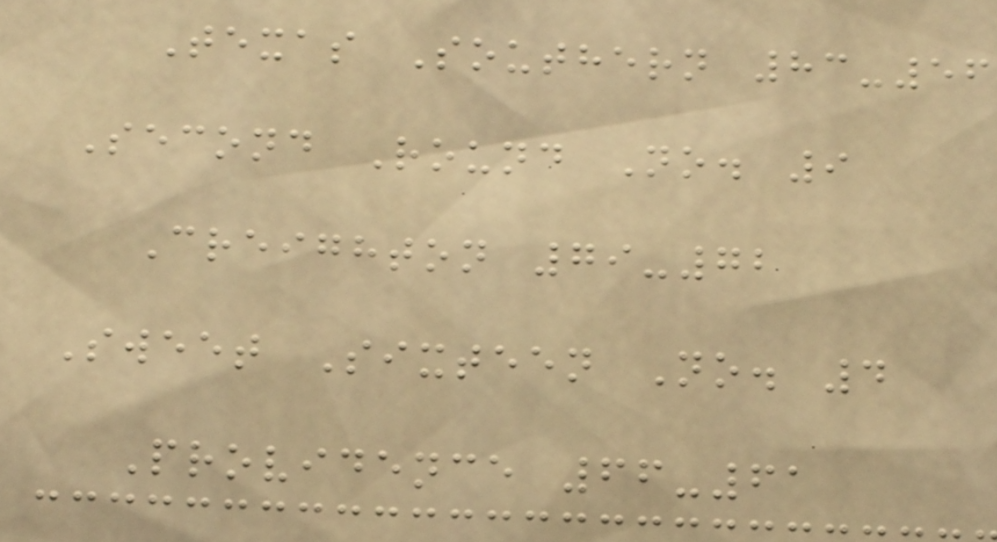Texas Southern 83-56
Second Round No. 9
Creighton 79-72
Sweet Sixteen No. 4
Providence 66-61
